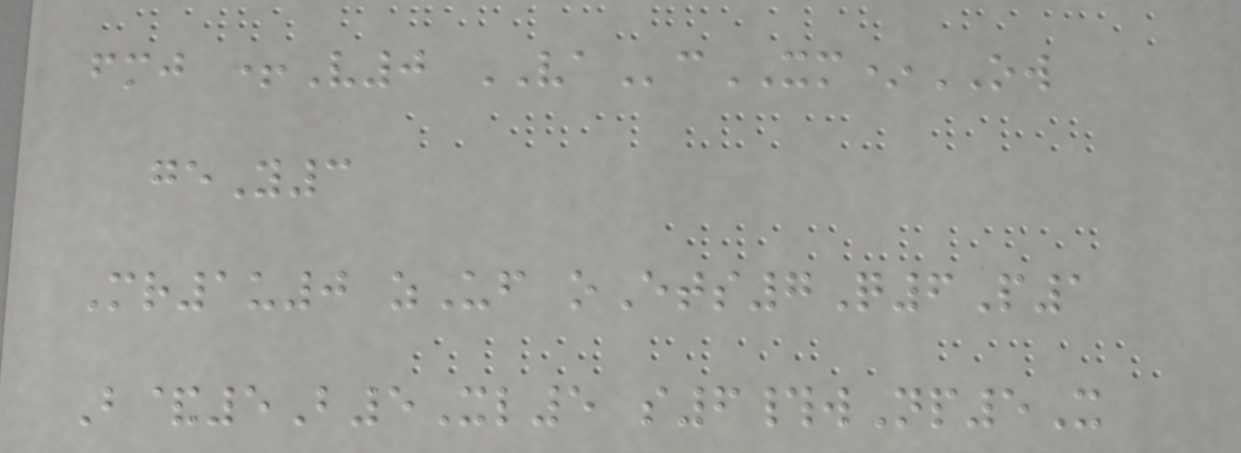fmj +V0 VAcXM*OW
geY3
Mr1u0 zUf oEts7Q6P1
B&5B5Xl5 s6#wNp5X
